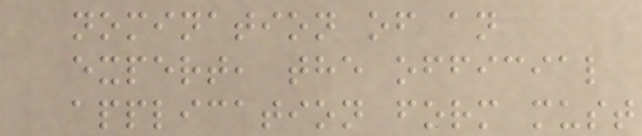nomination of an
expert, the official
application form must
